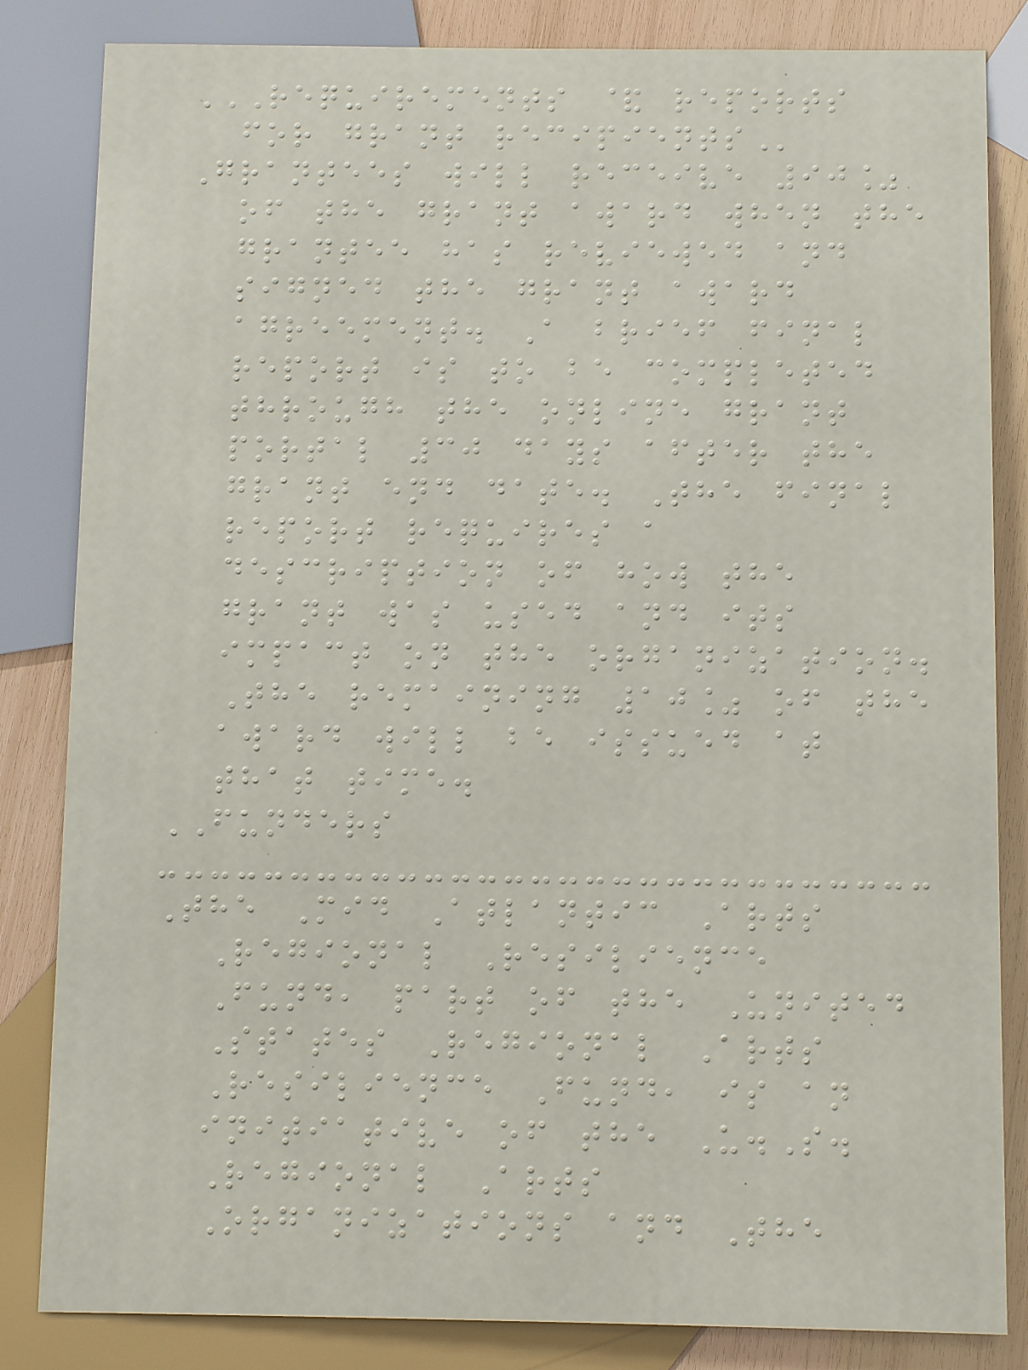REQUIREMENTS & REPORTS
FOR GRANT RECIPIENTS
Grantees will receive 90%
of the grant award when the
grantee has reviewed and
signed the grant award
agreement. A brief final
report is to be completed
through the online grant
portal 30 days after the
grant end date. The final
report requires a
description of how the
grant was used and its
impact on the organization.
The remaining 10% of the
award will be issued at
that time.
FUNDERS
The Mid Atlantic Arts
Regional Resilience
Fund, part of the United
States Regional Arts
Resilience Fund, is an
initiative of the U.S.
Regional Arts
Organizations and The
